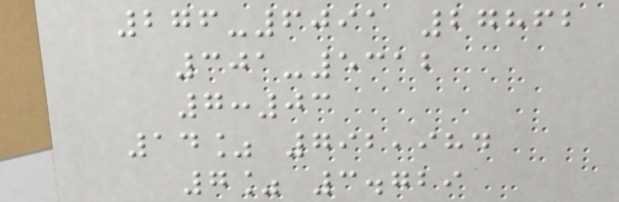276-6091 27862
301-5312
7:03
14% 792,984
7% 3.729
